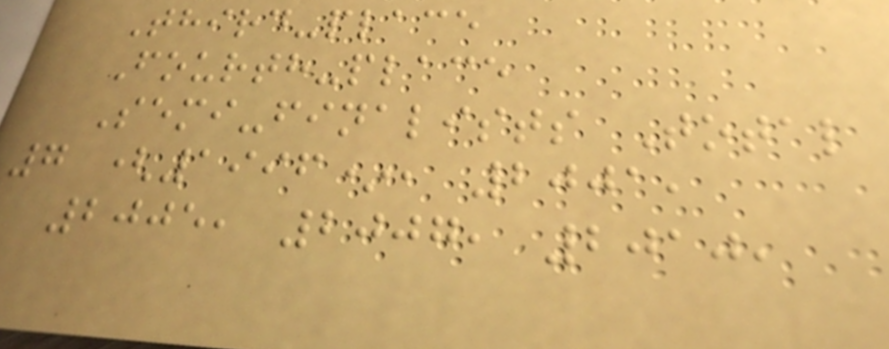Third-place
Fourth-place
Semi-finalists Total
7 (1996*, 2001,
2005, 2007, 2010,
